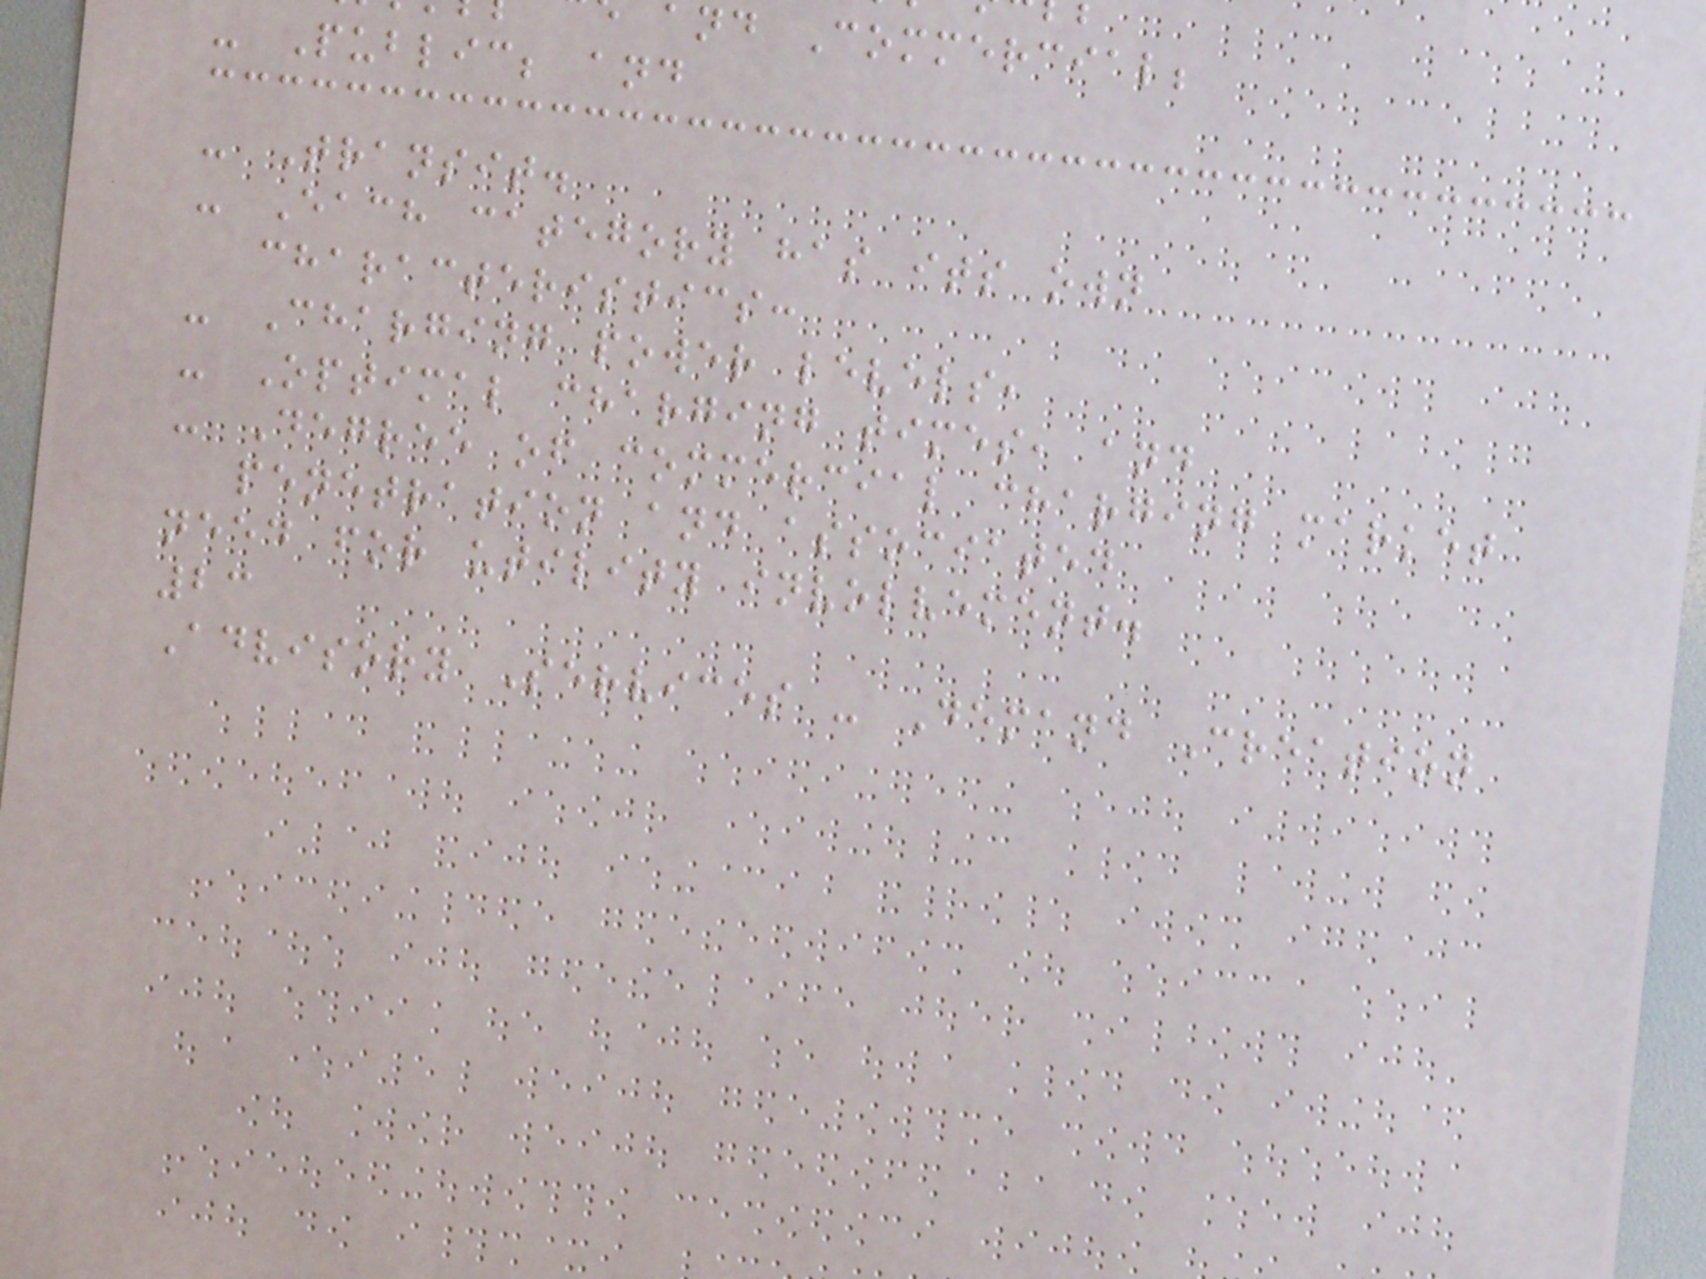and Commercial;
- Public; and
- Transit.
- Each category has its own
characteristics:
- Charging power levels,
- Optimal charging times, and
- Degree of commercial charging market
penetration and associated
need for utility involvement.
23
Advisory Services - Demand Creation
